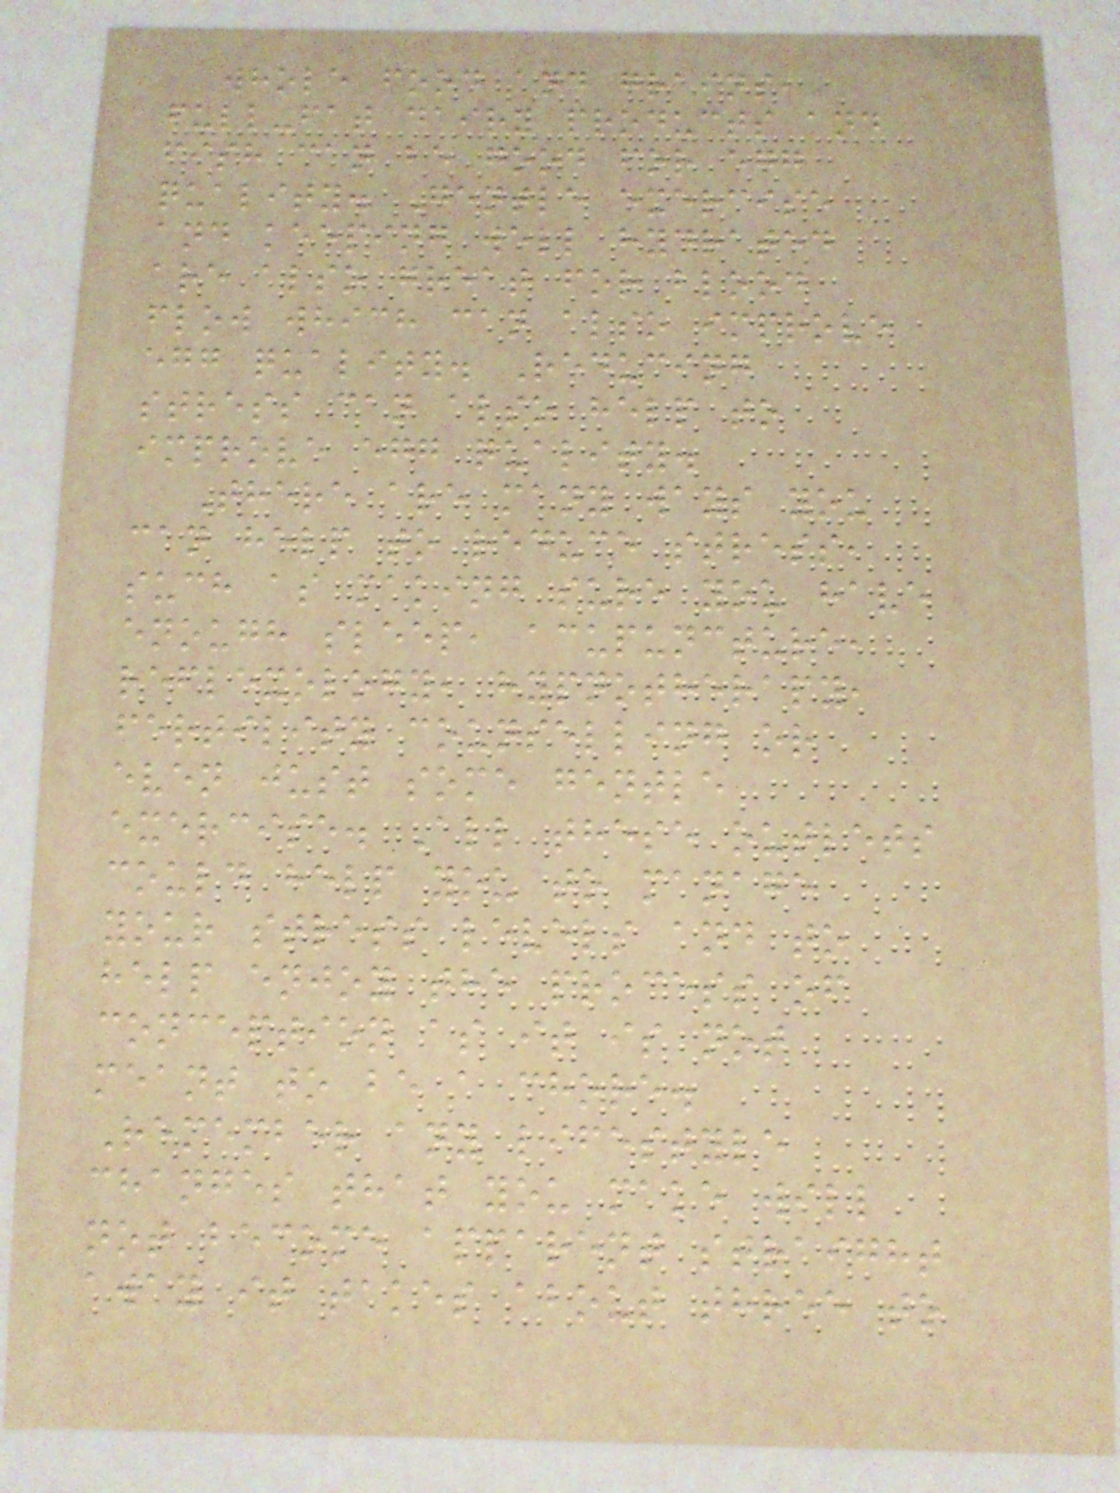whole food and grains,
full-fat dairy products and
fish can be good for egg
quality. Gentle exercise
and keeping well hydrated
are also great for blood
flow which can also improve
egg quality. Reducing
stress can also help to
improve egg quality.
There are many ways you
can help to reduce stress,
such as making sure you have
enough sleep, acupuncture,
reflexology, hypnotherapy,
fertility counselling or
even just some gentle
exercise. All these outlets
could help you to manage
your stress levels and to
help enjoy the process of
conception as it is not
meant to be a chore.
Remember any lifestyle
changes that you make will
not become apparent straight
away it takes about three to
